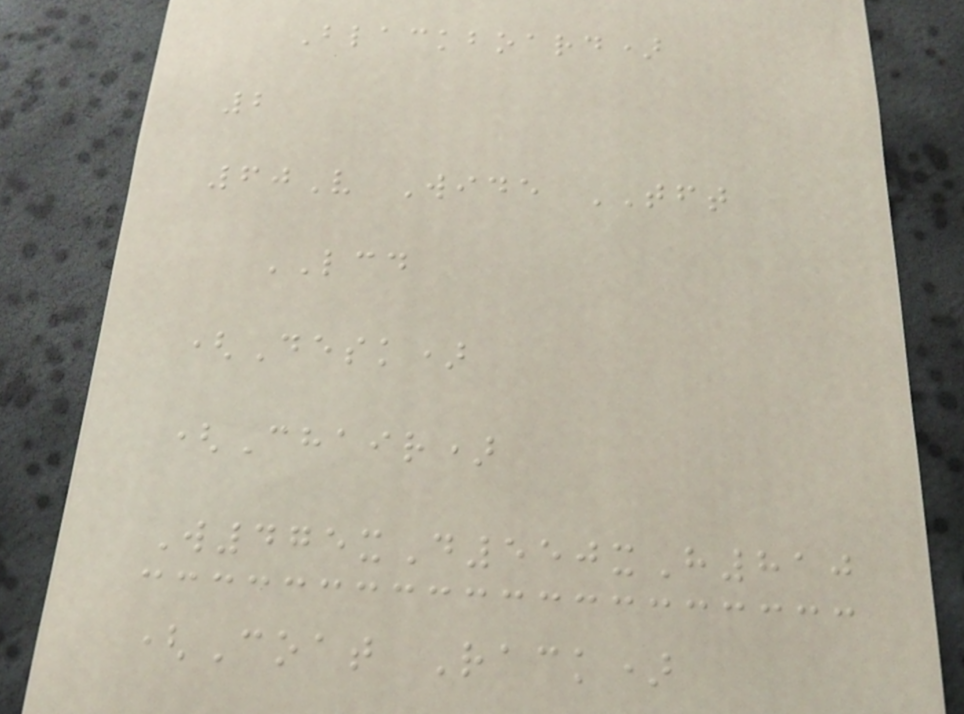Blackboard)
2
60V Wide TFT
LCD
(Desk)
(Chair)
W475xD550xH810
(Coat Rack)
